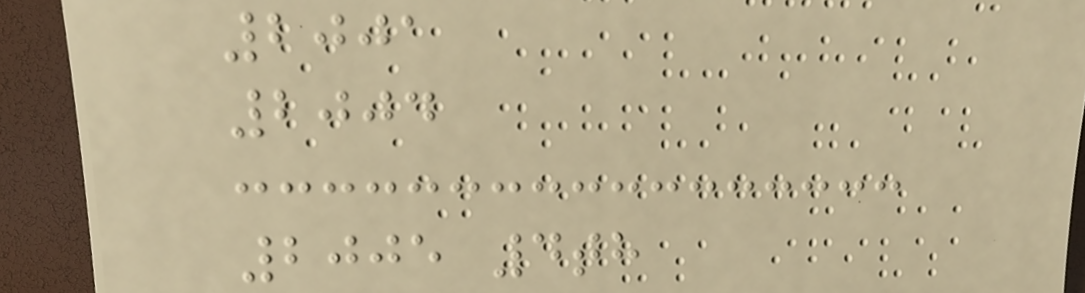2001
2004
2005 4th
